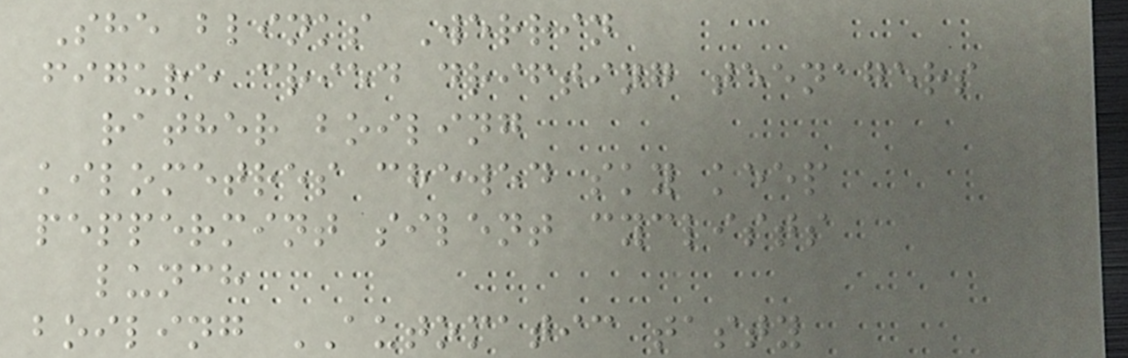She blinks Werrin
figure cried drifting teenagers
rather boiling
kilometres chewed sky keep
peppermint silent cyclists
lunch
boiling AUTOMATIC tasty
